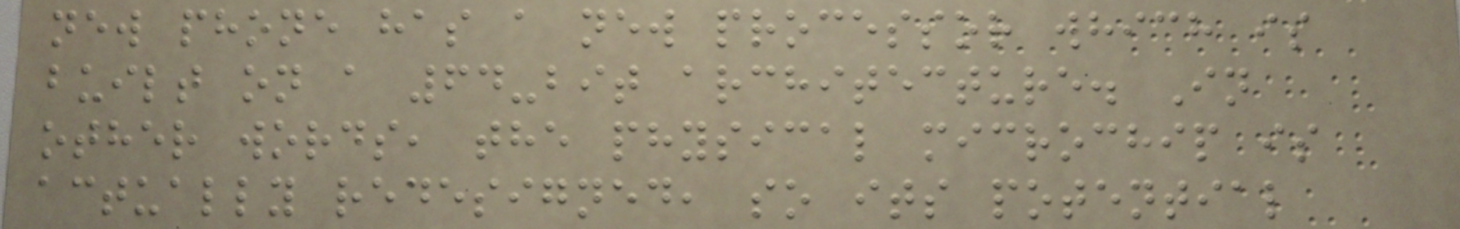new phone has a new processor which is
built on a 64-bit architecture. In
other words, the physical microchip is
actually redesigned, so its potential
